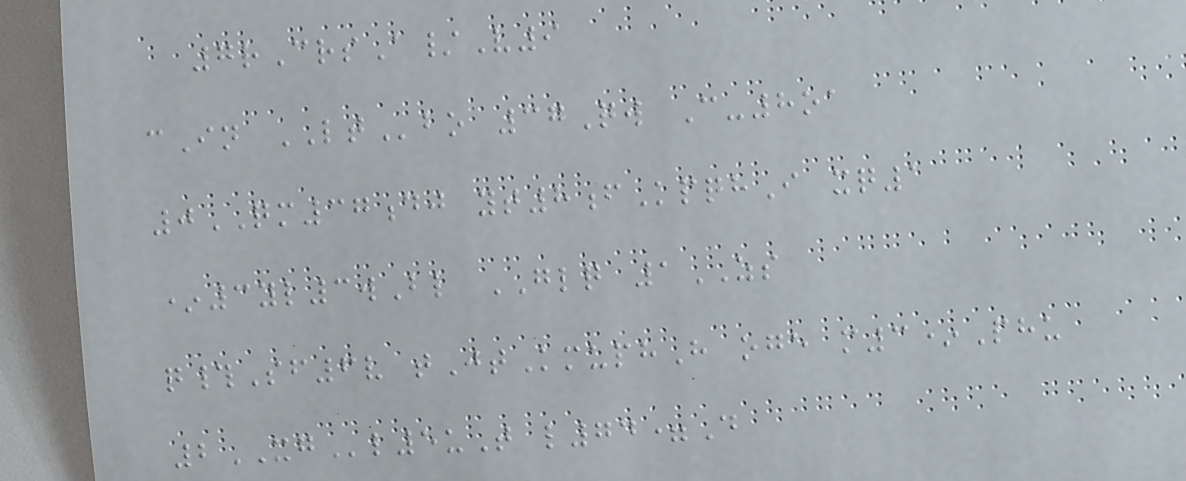7rCrsA/V9
cIn LTbo 37Qw C-8oa
0QM37dj yt8fKpqhI xq1
*3yl3wBl GLQ 1ZS
q#Sf6v tJtKmuphH oge m3*Phu
2XGl5uT l74=D
